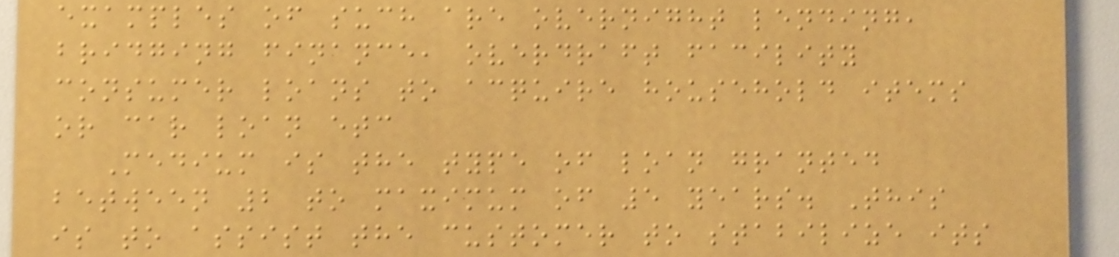examples of such are overnight lending,
bridging finance, overdraft facility
consumer loans to acquire household items
or car loan etc
Medium is the type of loan granted
between 2 to maximum of 5 years. This
is to assist the customer to stabilize its
